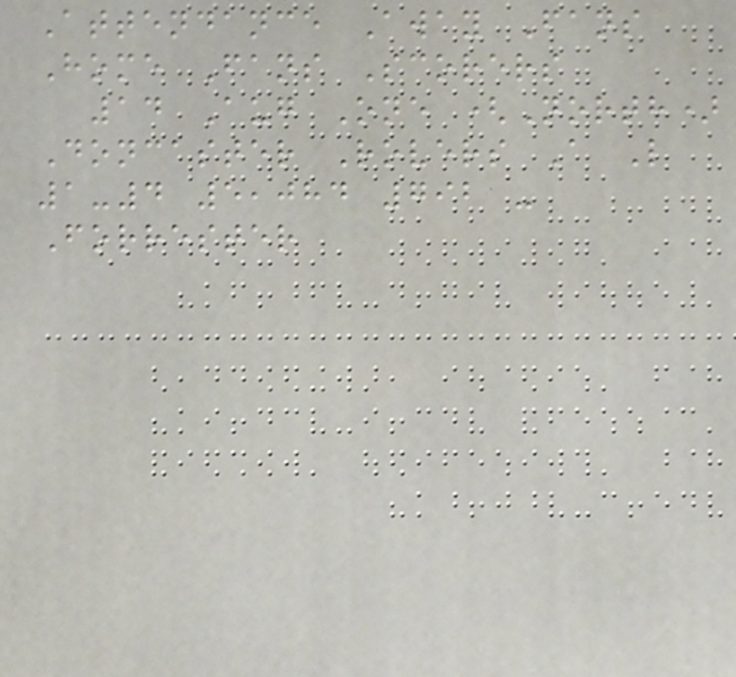Attendance Away Fans
Home Fans Scorers
14 Aug One (North)
Doncaster Rovers A L
1-4 5,084 792 -
Forrester
